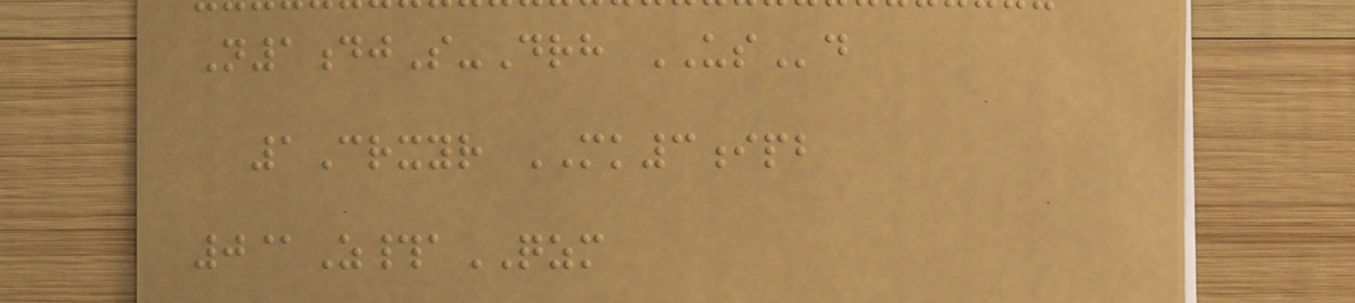N1djS-Drh USd
1Crxyr MK3ipb
0@Z#aQZM
